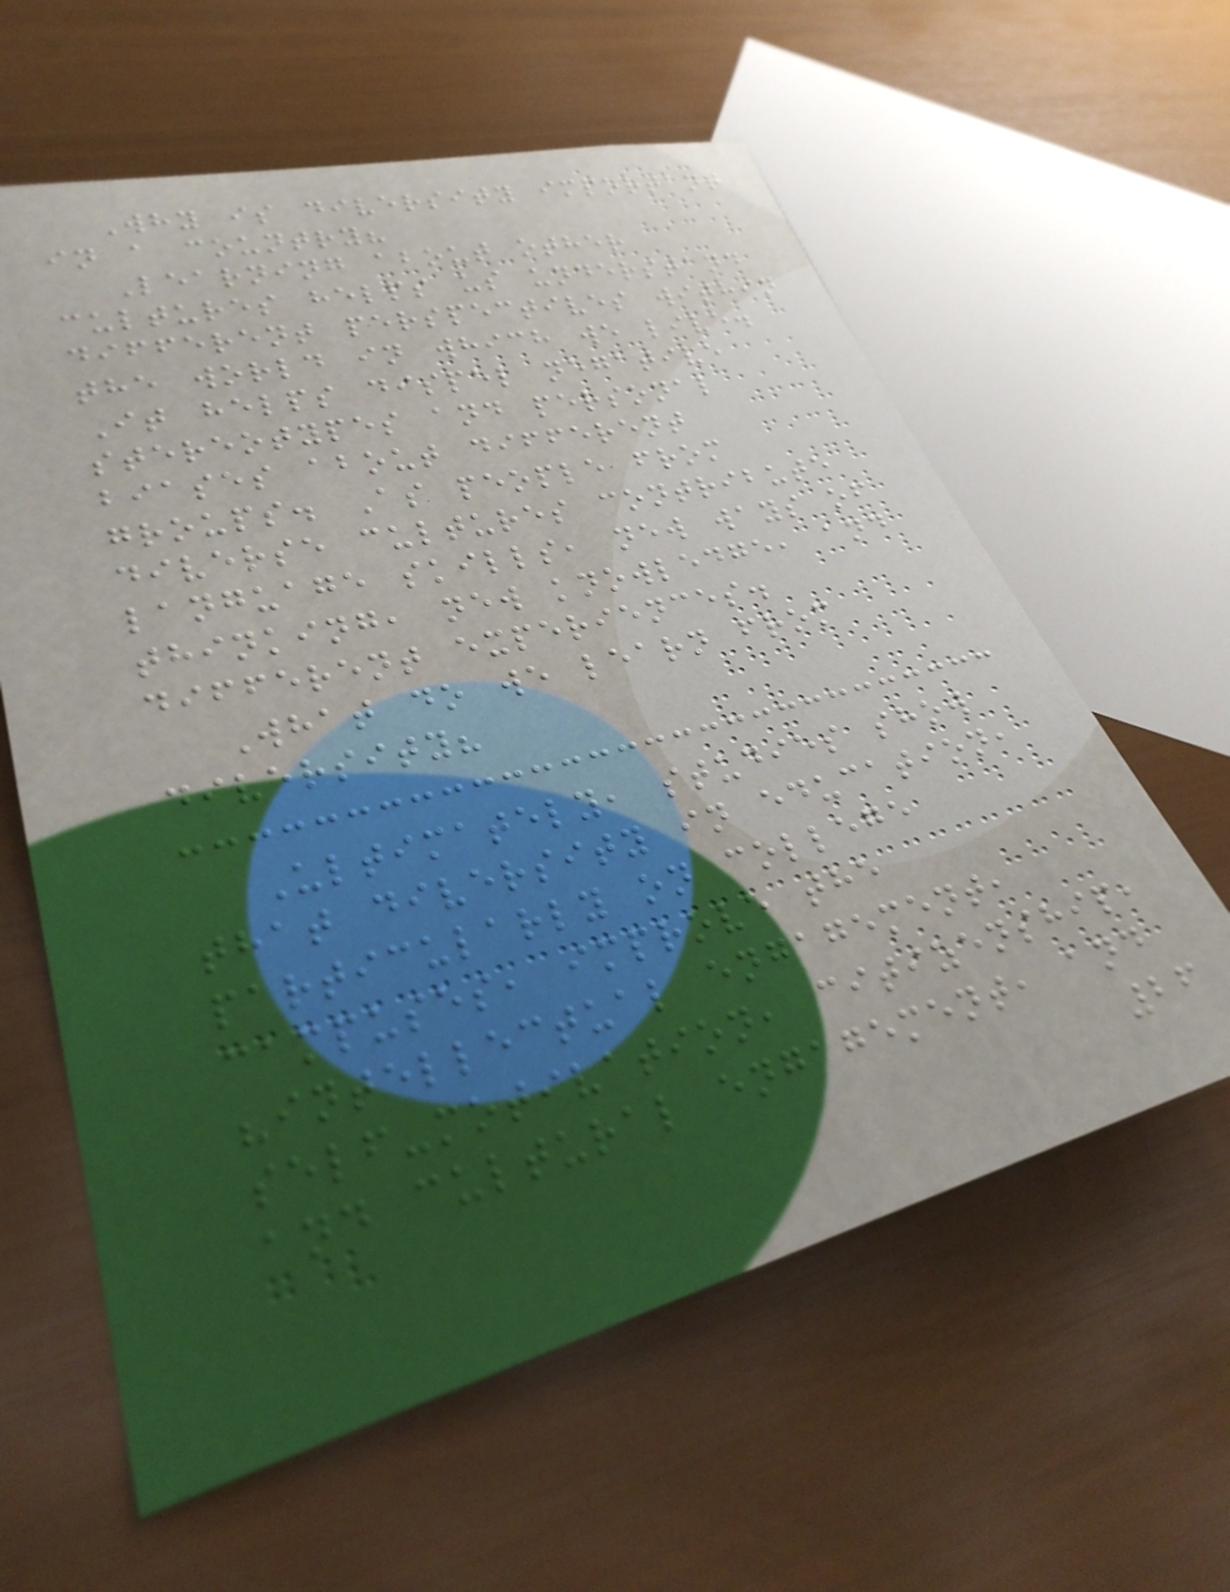Why is diversity important
in a country?
Learning about other
cultures helps us understand
different perspectives within
the world in which we live.
It helps dispel negative
stereotypes and personal
biases about different
groups. As people from
diverse cultures contribute
language skills, new ways of
thinking, new knowledge, and
different experiences.
What do we learn from
diversity?
Ultimately, studies show
that diversity in education,
particularly on college
campuses, improve the
"intellectual engagement,
self-motivation, citizenship,
and cultural engagement, and
26
